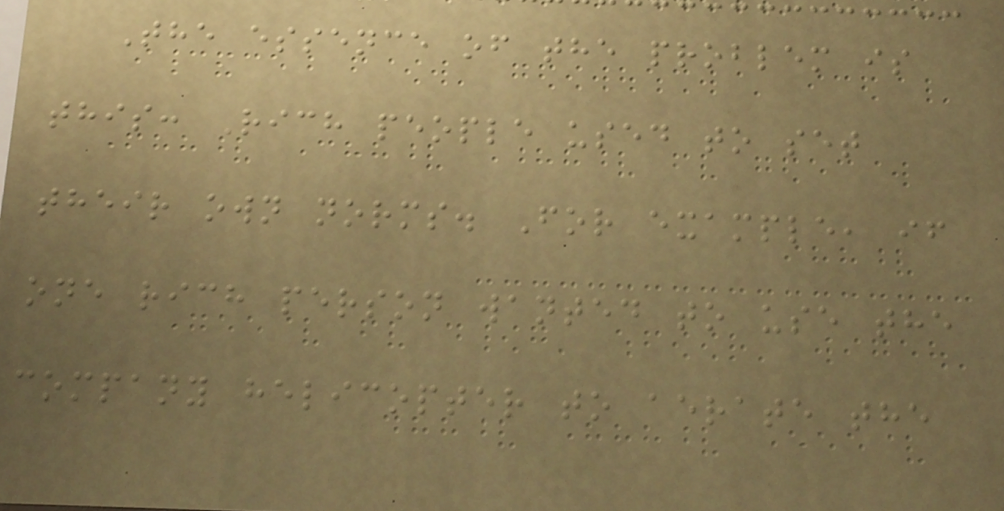The essence of the problem is
this: Rich people used to set
their own norms. For example, if
one rich person wanted to use the
company helicopter to aerate the
